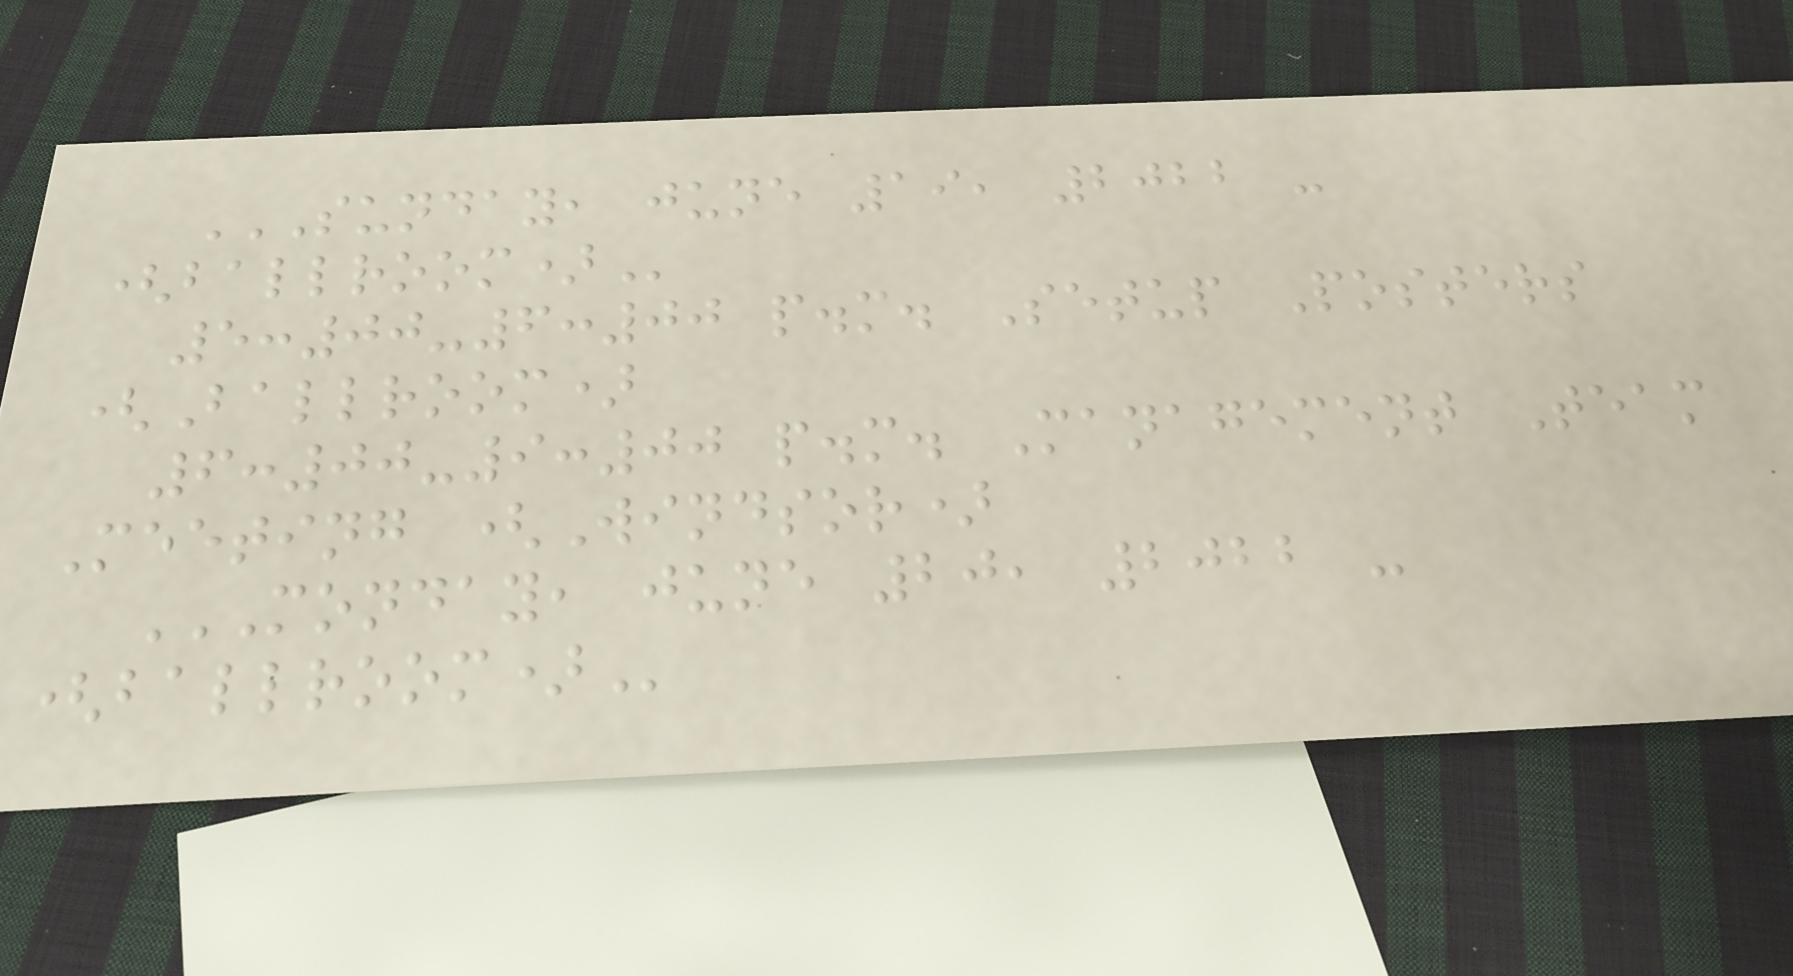SUNDAY, JUNE 19, 2022 -
(BALLROOM)
5:00-6:00 p.m. Setup Posters
(Ballroom)
6:00-9:00 p.m. Management Team
Meeting (Windsor)
MONDAY, JUNE 20, 2022 -
(BALLROOM)
